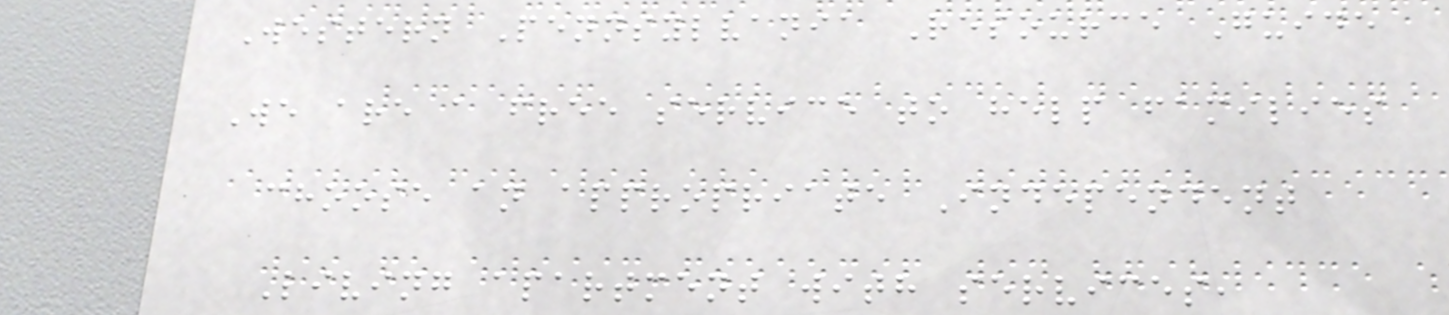Western Pennsylvania Resource Guide
We are a free service to help families
choose an appropriate Independent
Living apartment with services,
